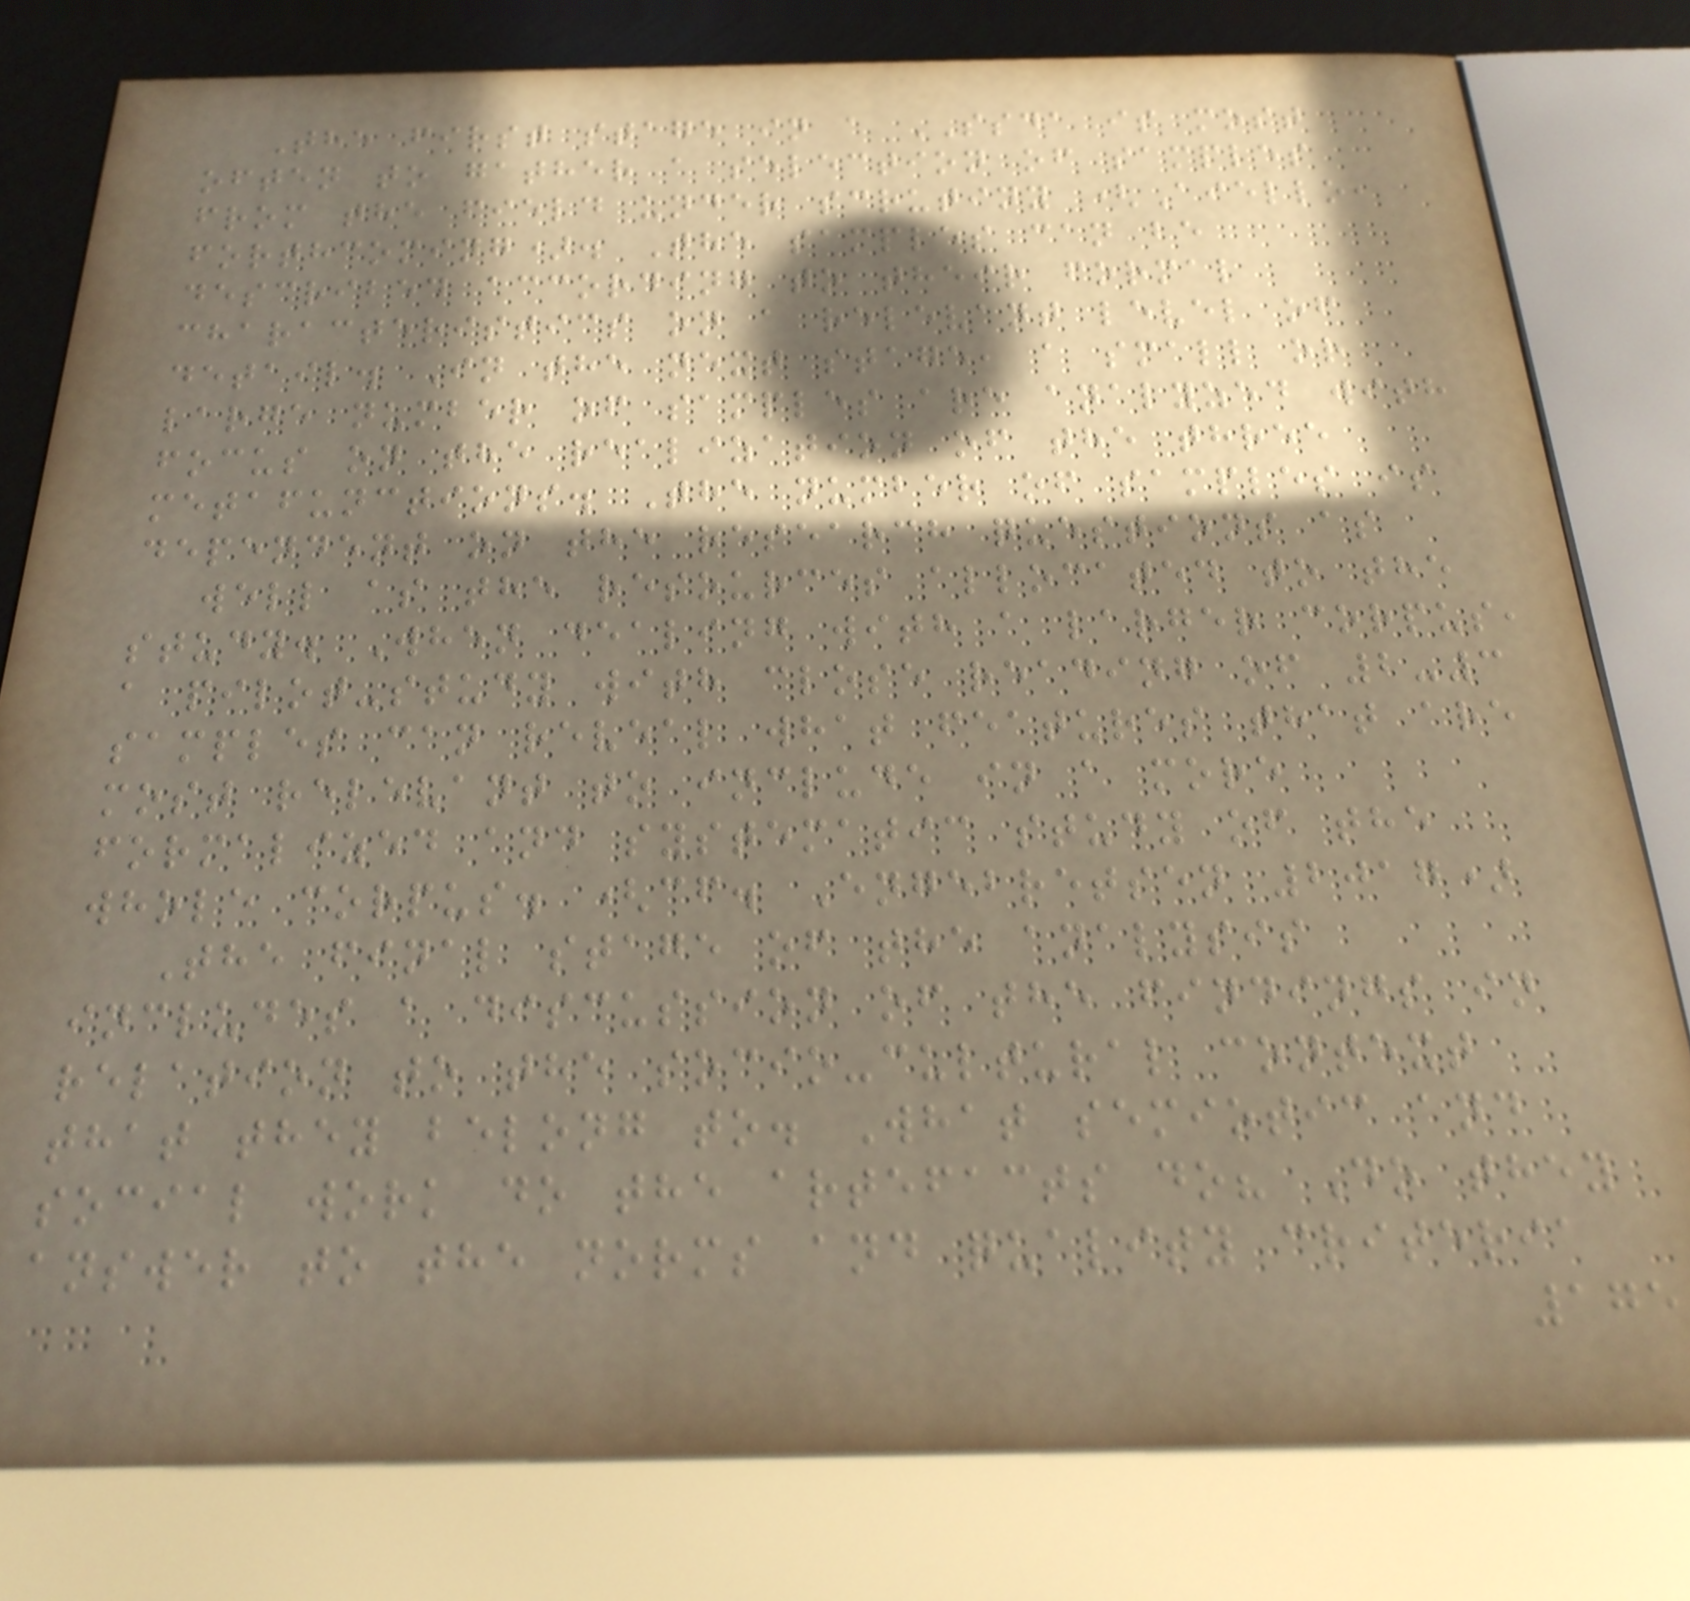The first stage in a SSDA is most
often to gather a selection of samples
from the field under scrutiny (Aiello,
forthcoming). The samples can be
described according to their formal
characteristics on a relevant level of
detail. In the next stage, a small or
large number of samples are analyzed with
focus on the realization of the three
metafunctions. The number of samples is
dependent on the research questions as
well as the resources allocated to the
study. When dealing with a larger corpus,
a pilot-study with close reading of 2-3
samples can reveal what features that are
most relevant to include in a more
formalized and systematic study of the
whole corpus. (cf. Engebretsen 2017)
The final stage of the analysis
includes a discussion of the findings in
relation to the socio-cultural context
that they belong to. What semiotic and
social work do the artefacts do? Do they
answer to the norms and quality criteria
175
